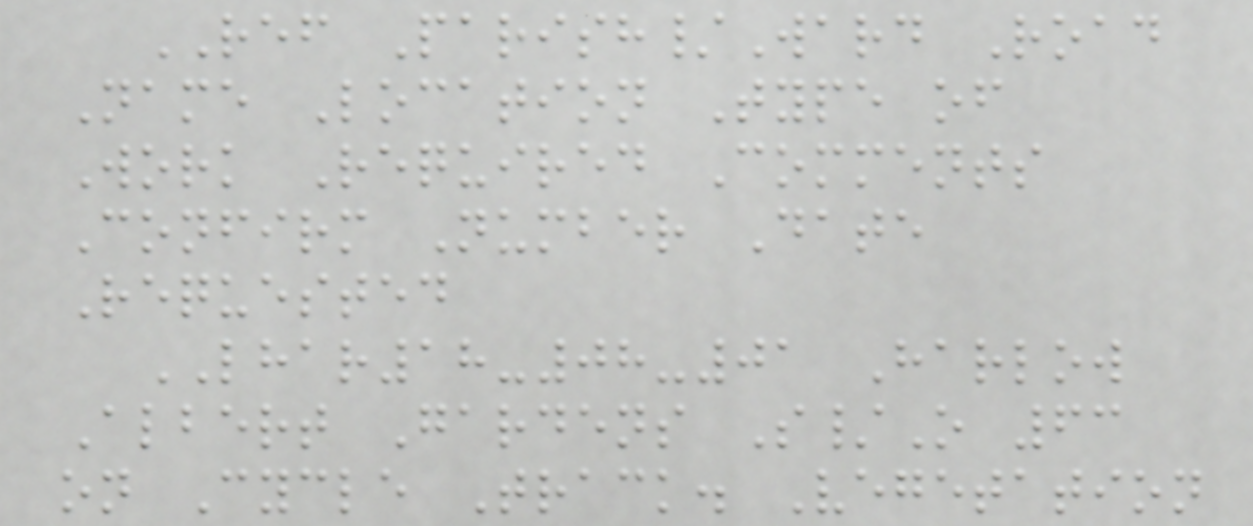REF Parish/Ward Road
Name Location Type of
Work Required Comments
Confirm Number Date
Requested
LHAR18-08-01 Harlow
Albert Gardens S/O 63
on Cycle Track. Vegetation
